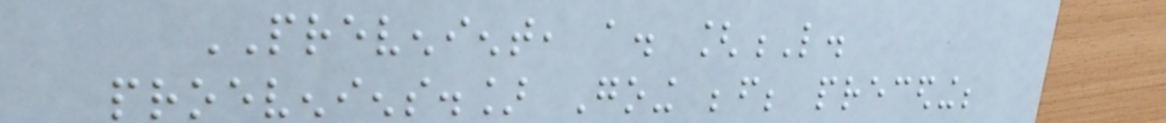PREVENIENT, a. [L.
proeveniens.] Going before; preceding;
